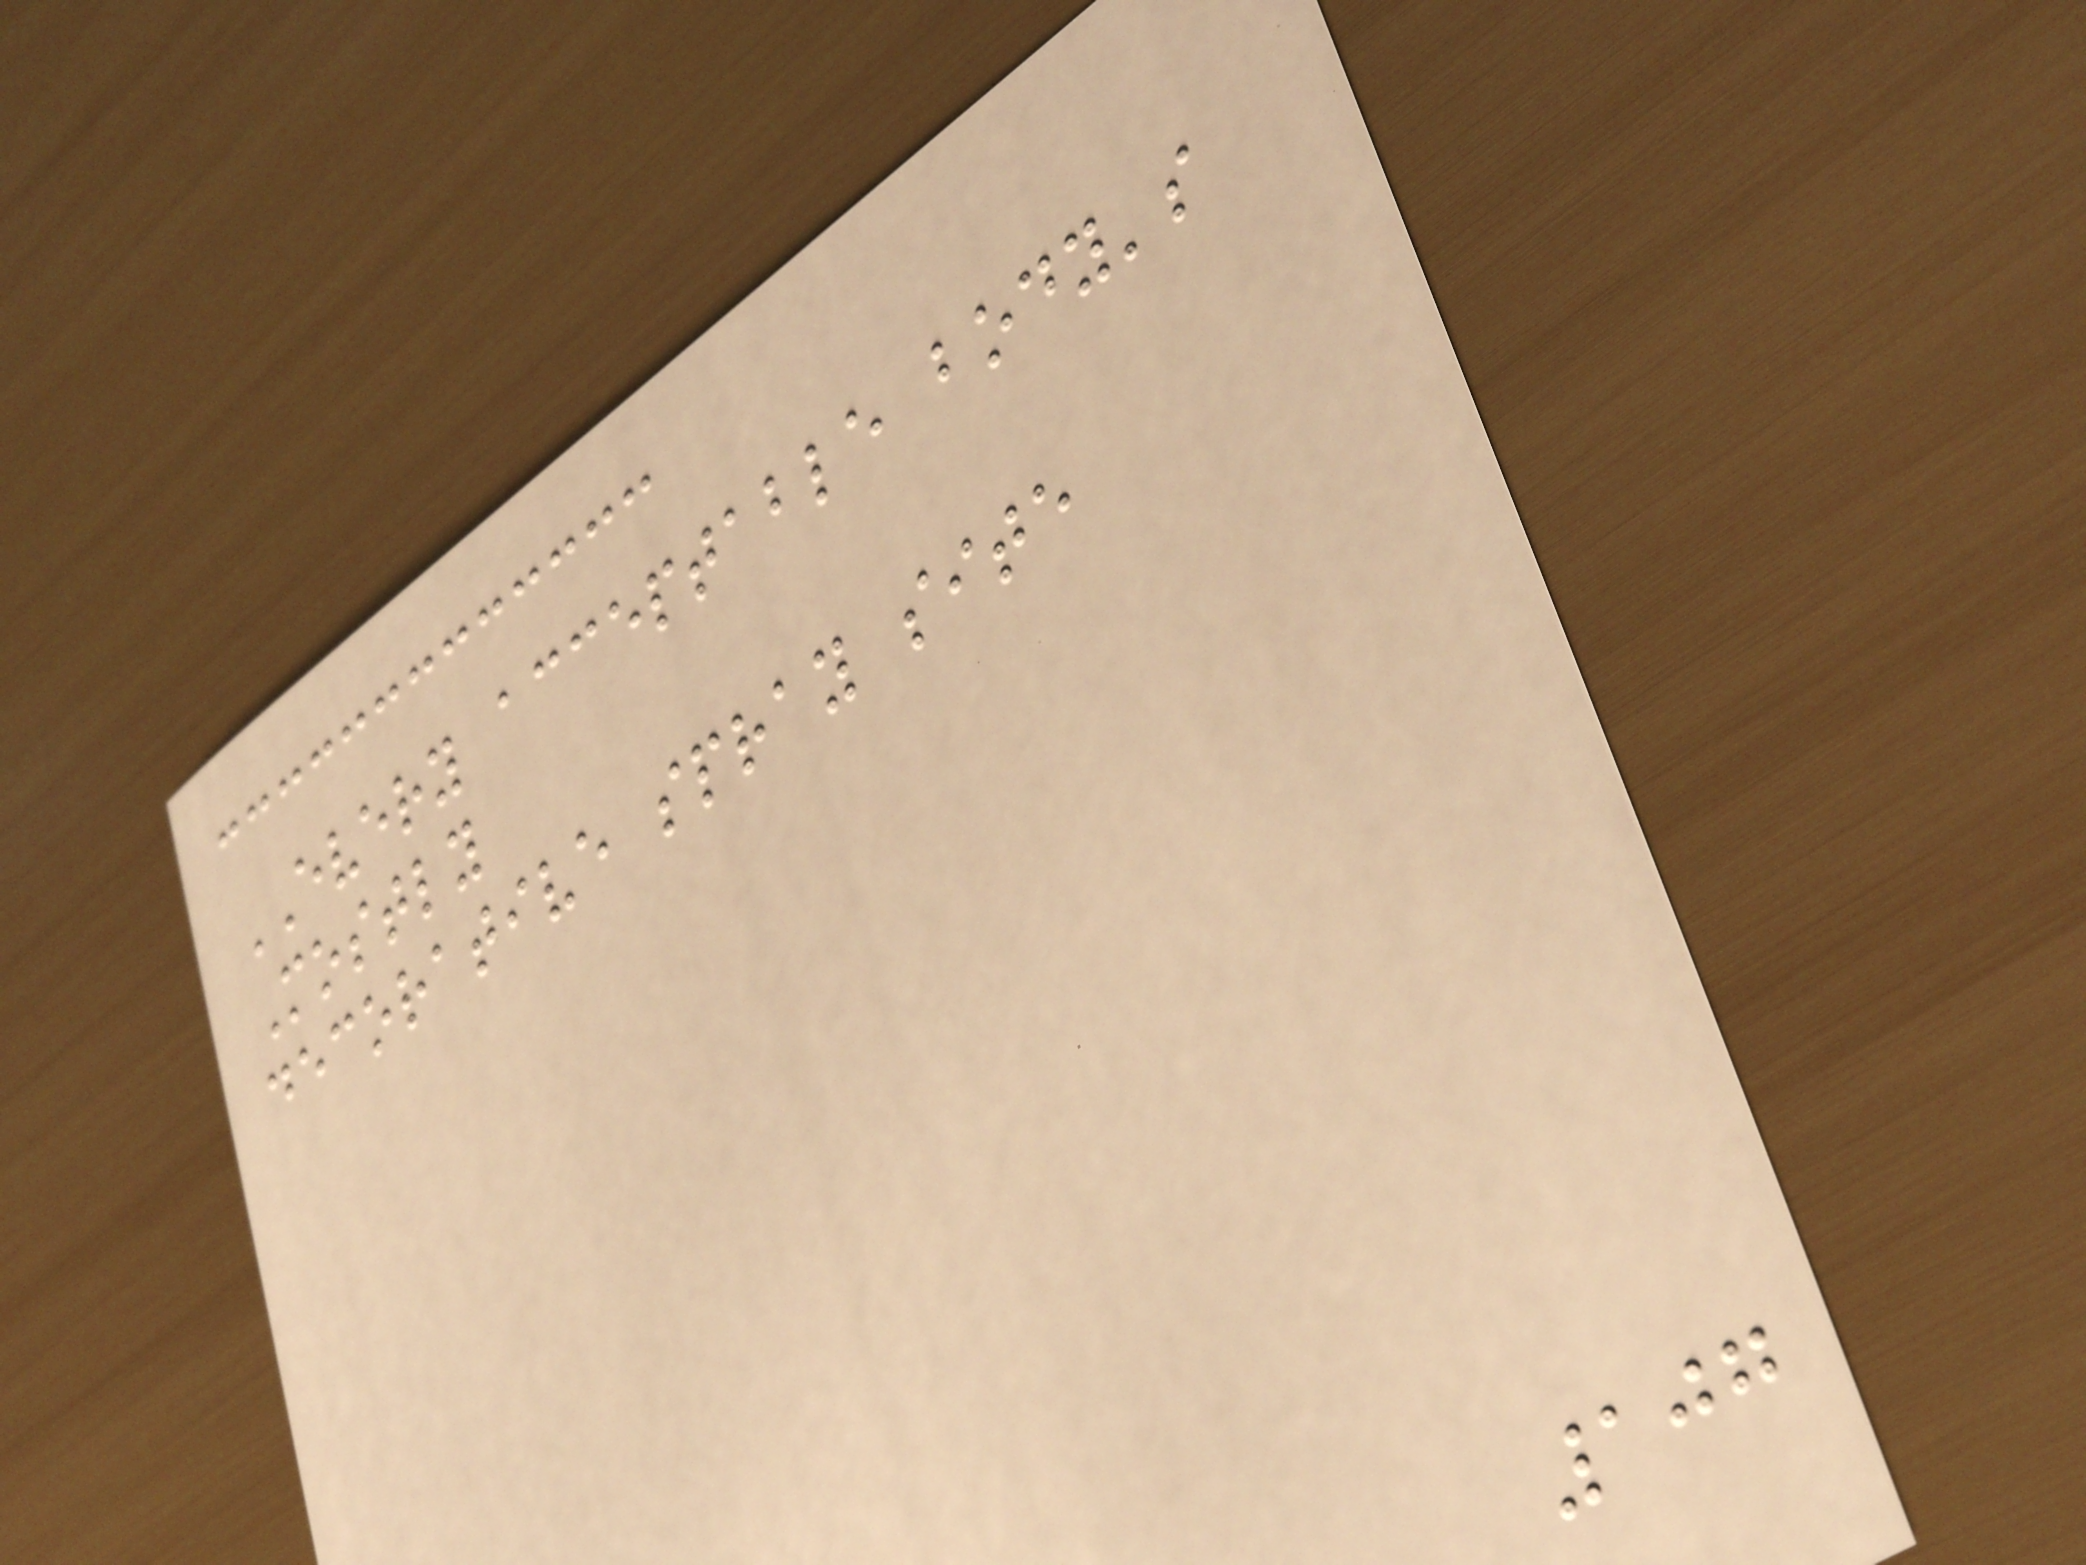EVERY acceptable body's
Mostly
decorative spray site
107
